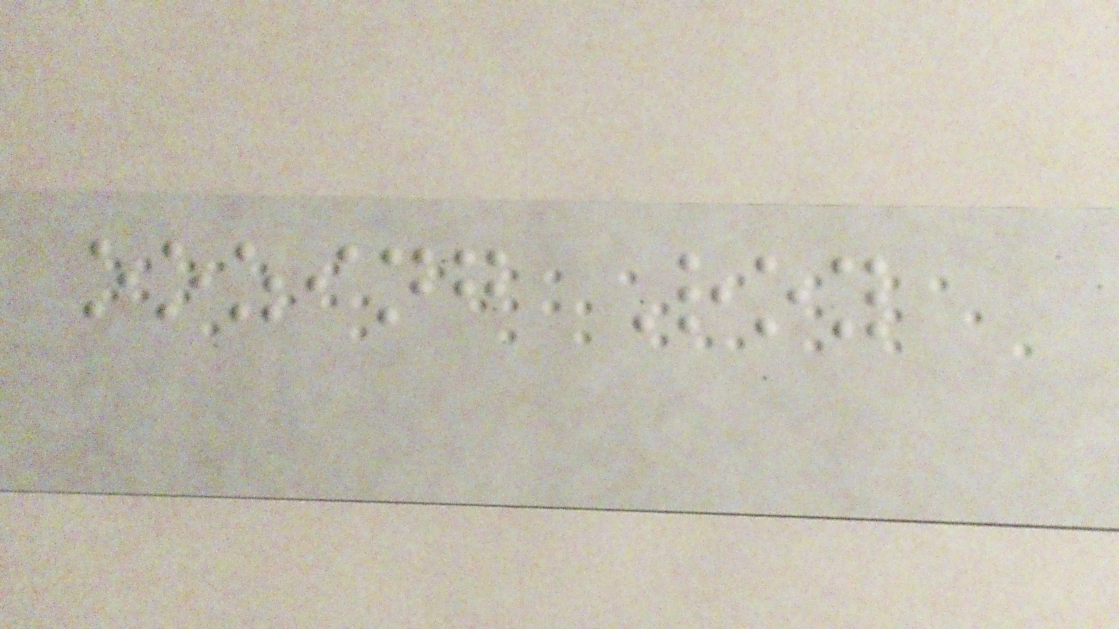oozing Roy
